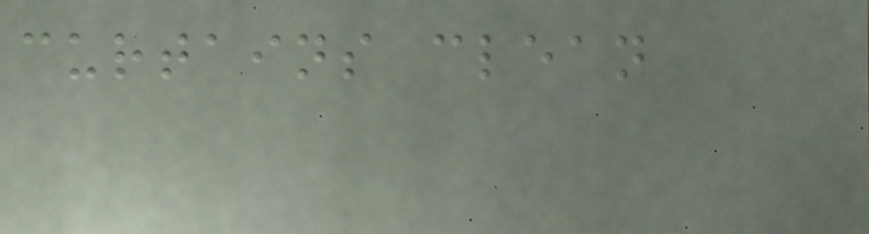curtains clean
